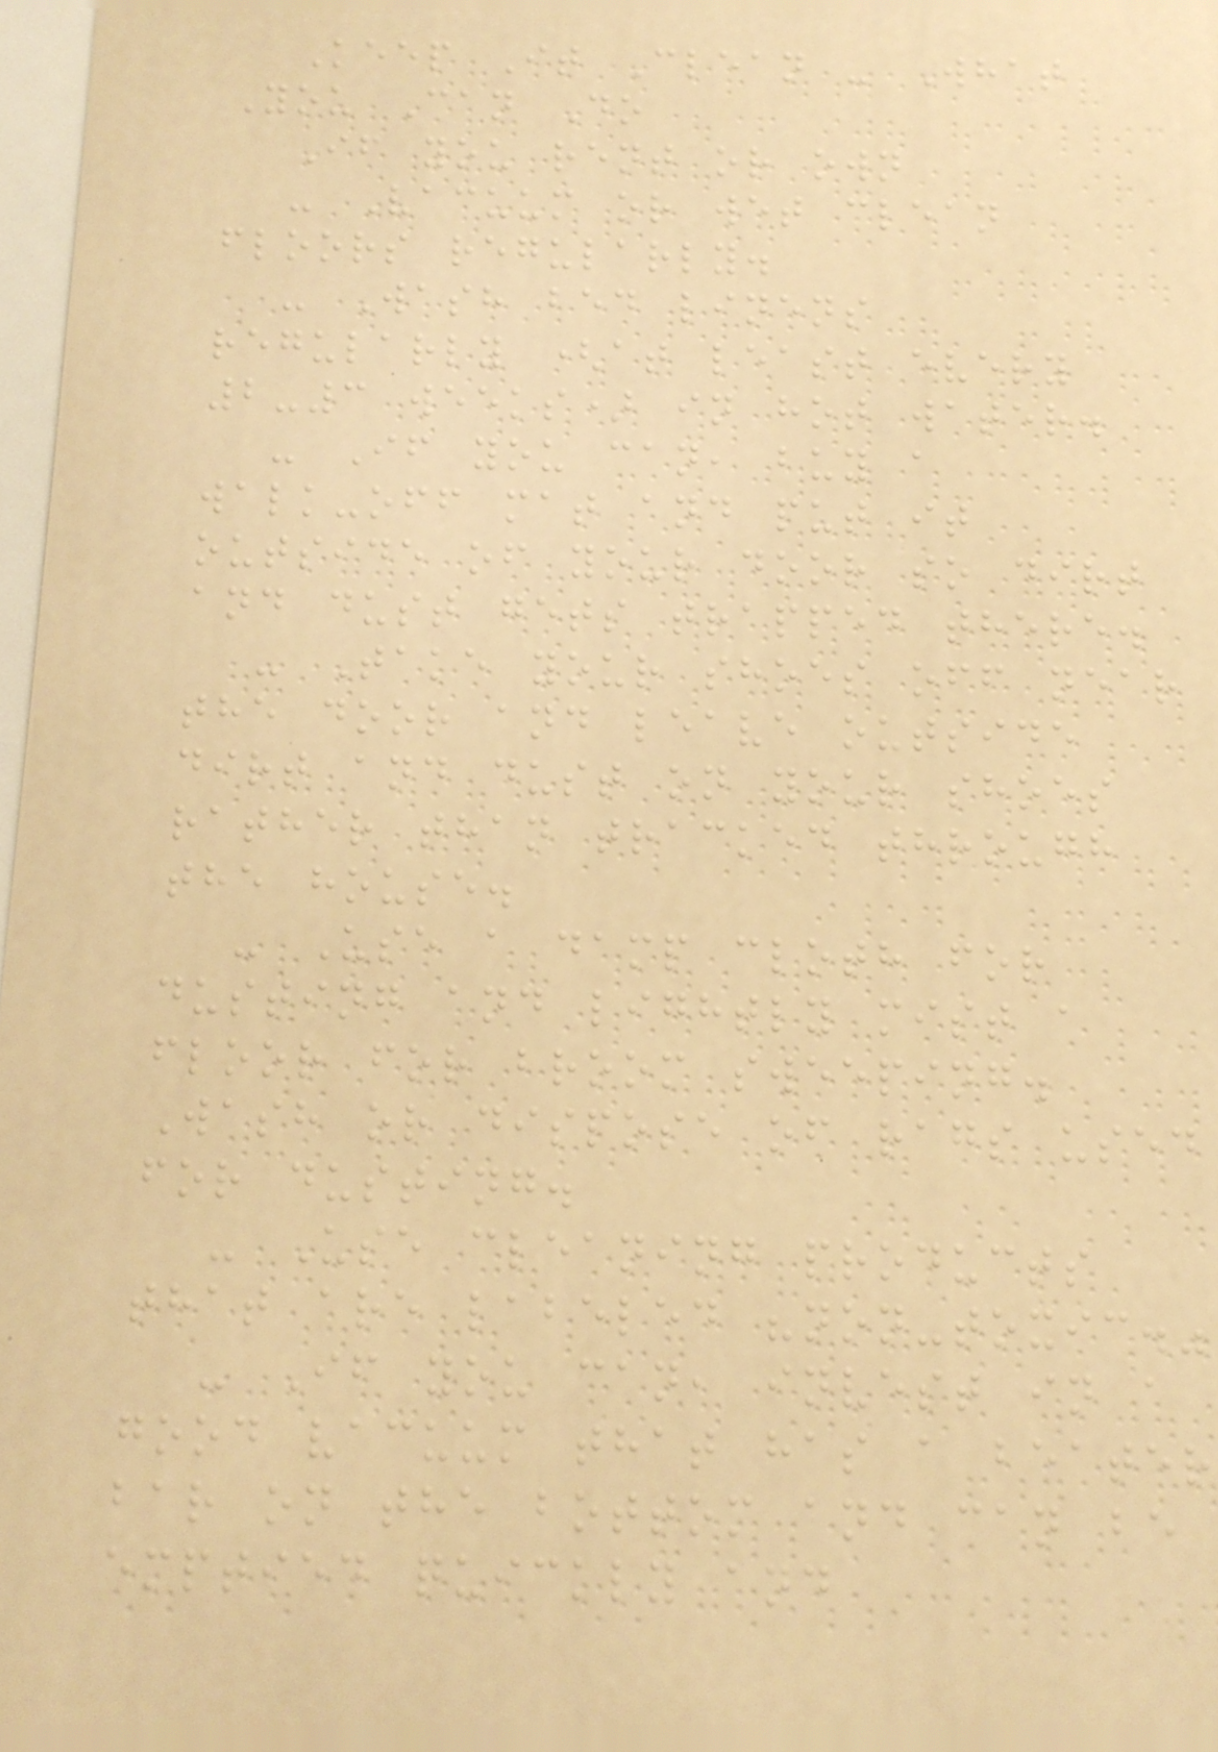Keep It Clean - What
You Can Do
If you rent or own
- Vacuum or wet clean
floors regularly.
- Wash bed linens
regularly (at least every
2-3 weeks) in hot water.
- If you can, buy a
walk-off mat and put it
outside of your door so dirt
and dust gets trapped there.
- Take your shoes off near
the door and leave outside
dirt and dust on your shoes
rather than tracked through
the house.
- Use a damp cloth for
dusting and lightly mist a
floor for broom sweeping.
Wash or dispose of rags used
for dusting.
- Use cleaning products
that are labeled "non-toxic."
- If you can, invest in a
good vacuum that has a beater
bar on the bottom and can be
emptied quickly and
